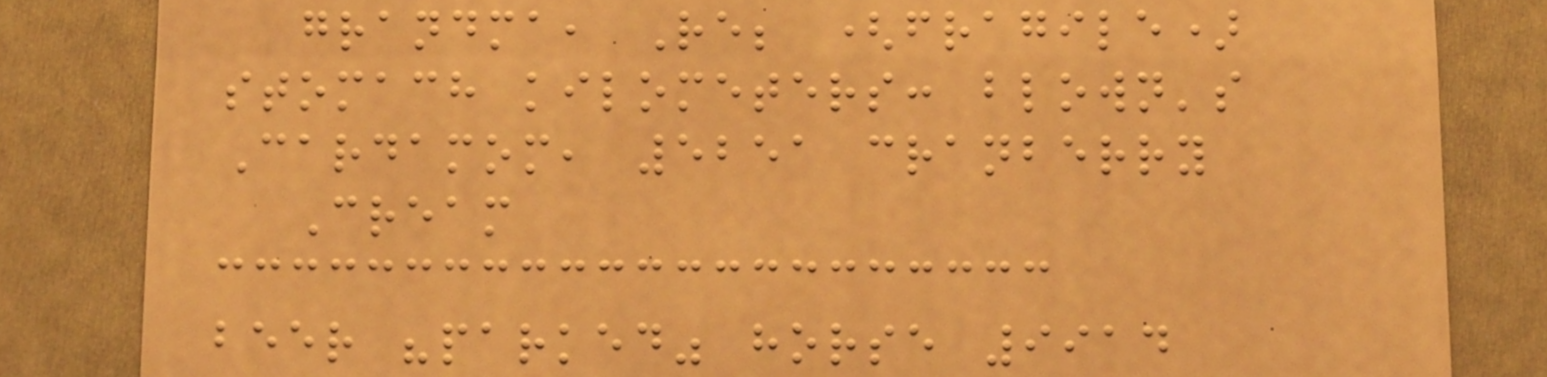grandma, Re; (fragile)
stomach kilometers: blown's
Cardamom, 5251 cranberry
Cream
beer "parked" horse 9914
